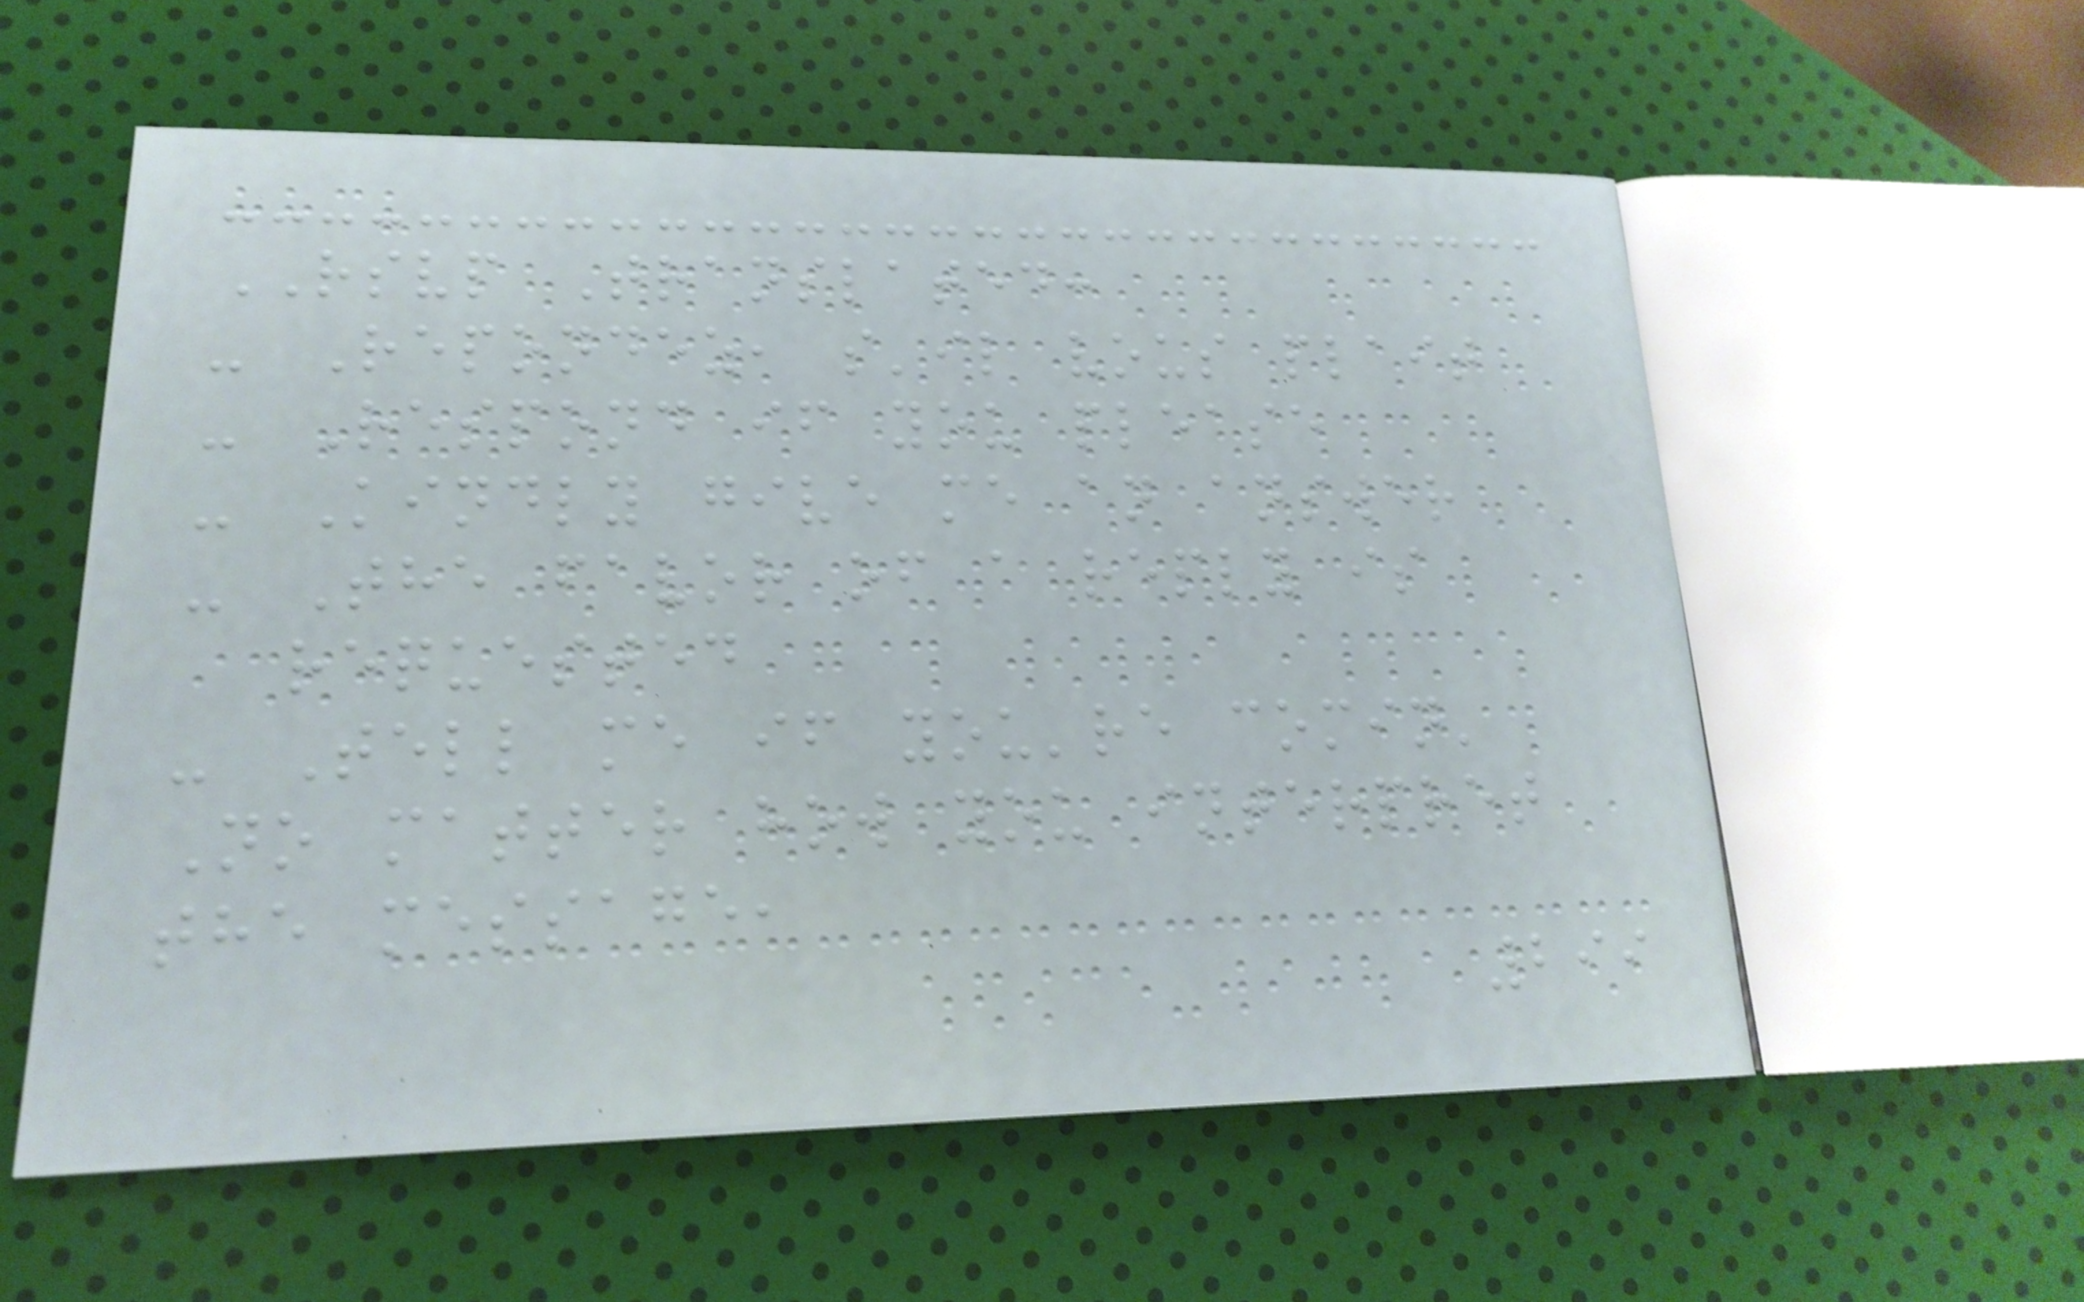RSVP Translated:
- Repondez, s'il vous plait
- Respond if you please
- Kindly give me an answer
- The favor of a reply is
requested
- Tell me if you're comin'
No matter how you interpret
the message,
299
